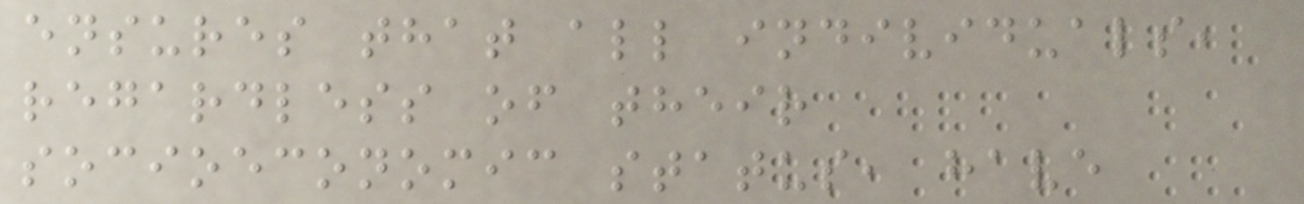ensures that all individuals,
regardless of their
socioeconomic status, have
